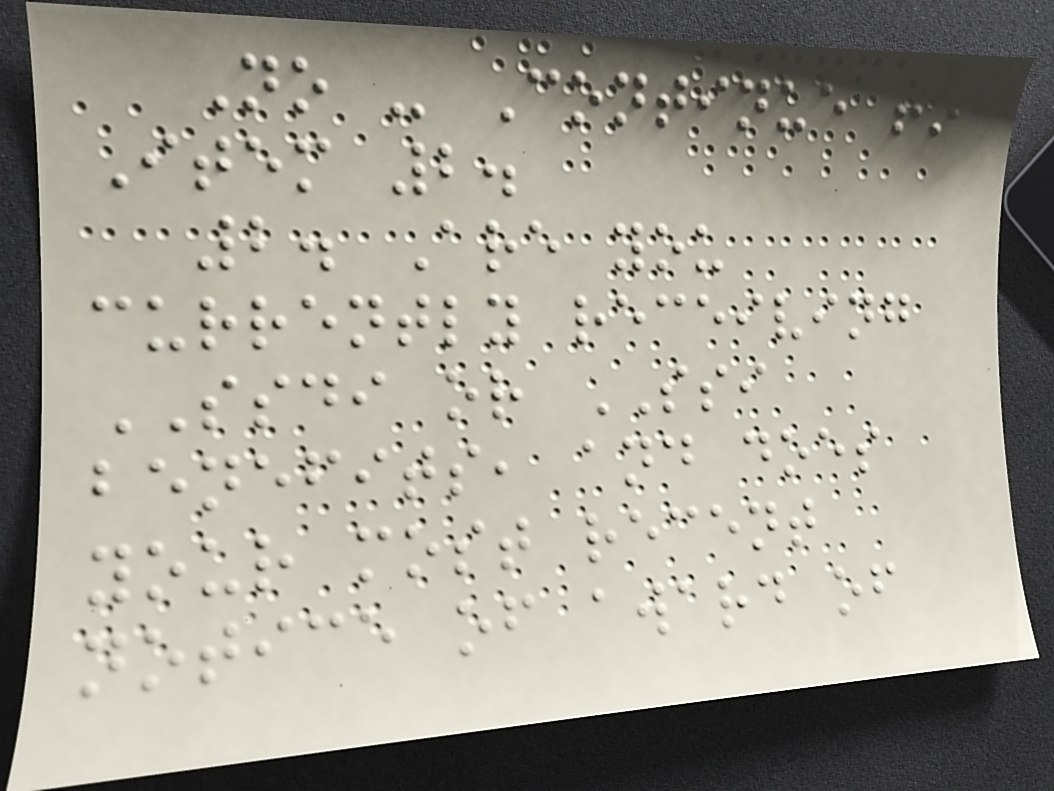No - Continue to
Item 2.
2. Are you
currently receiving
SSDI or SSI
benefits, and does
your most recent
notice of award of
